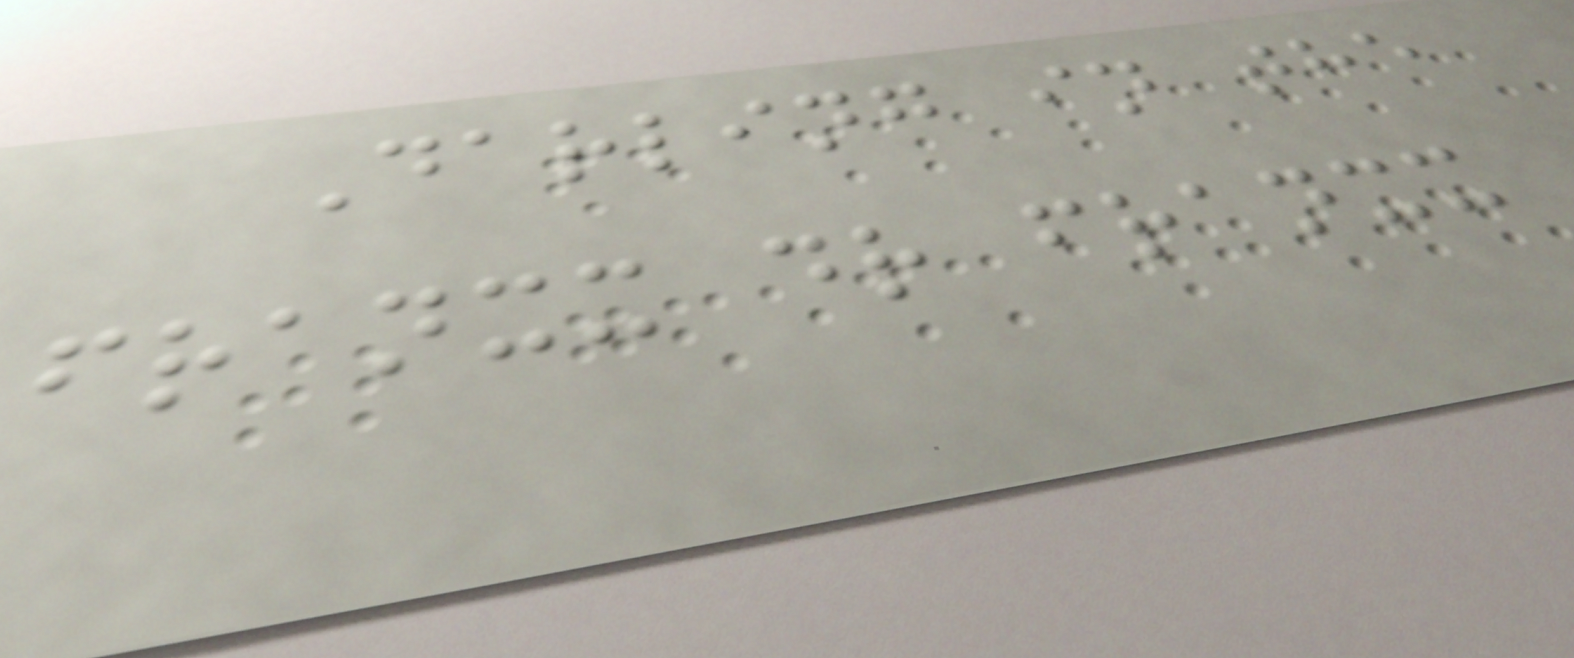Darling in the
franxx dr franxx
